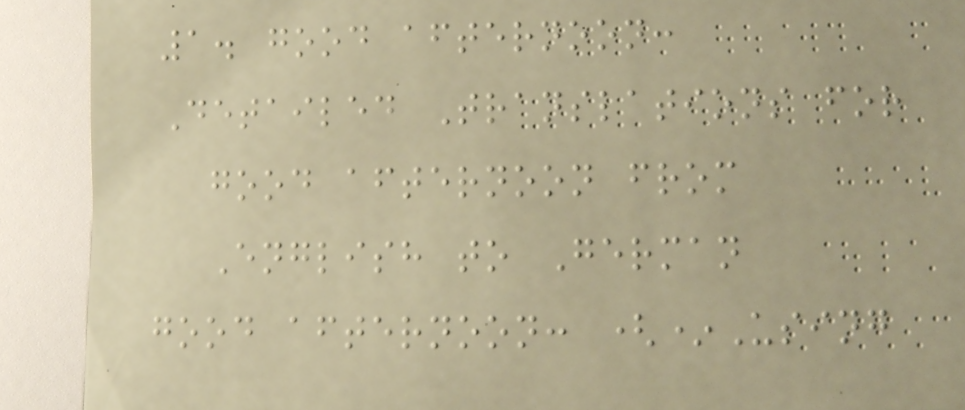1. good afternoon:
Detailed Translations for
good afternoon from
English to German
good afternoon: (*Using
